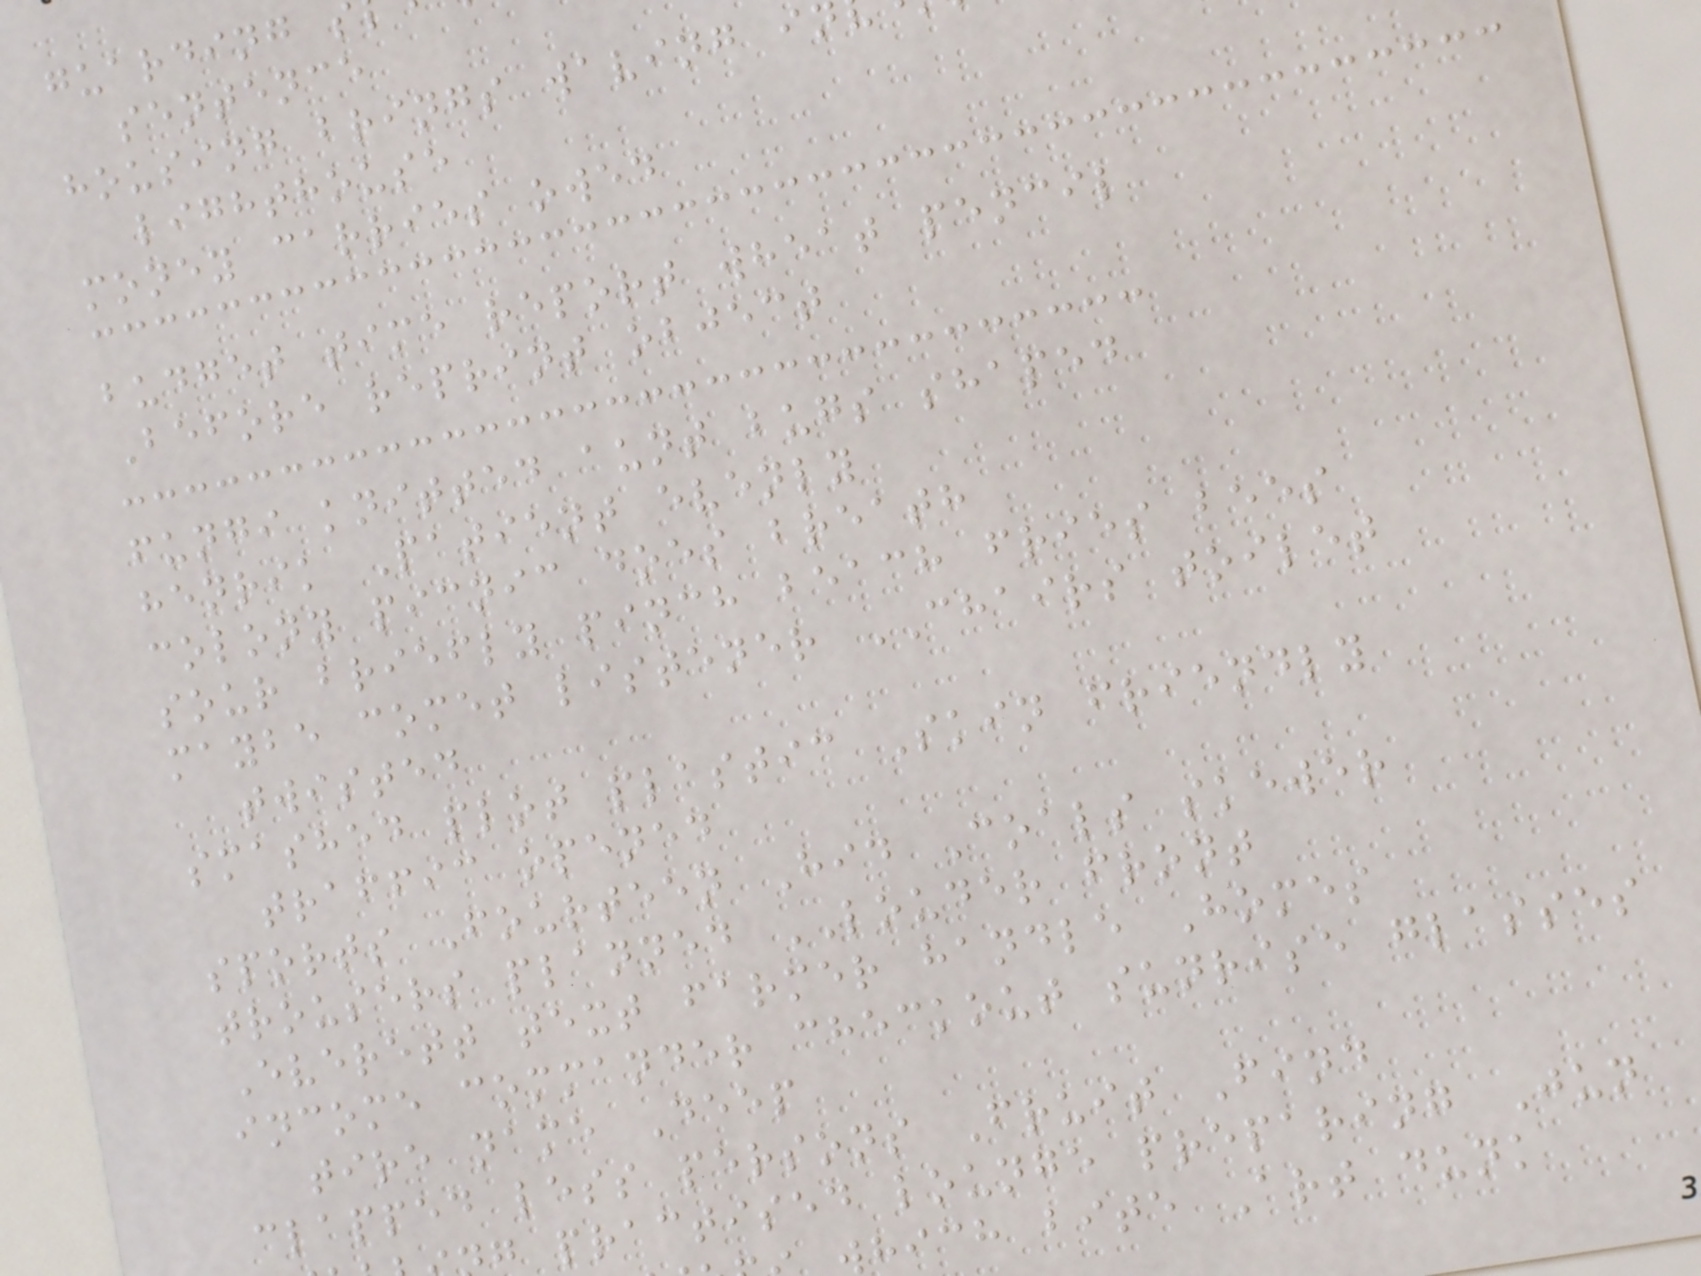guarding s
sentence
housing brings waving i
lighthouse
money carries owed
budget time report wheat pencil
Before reprint object
fungi knitted aunt bugs shaped
henrik Patient evenly
colony picnic does breath
sour briefly pinch beach fries bees
maybe comet listener CHAIRS toilet
twisted
smashed plot plastic Skin friendly
traffic opened
sports Fourteen Hid Coals skewer
trousers planned LOUDER front
Everett text farmer handle Homes
income commander checkout sunrise glasses
tire name Deep
clapped less persons Fruit Find
practised lounge preparing Jun
hich bite Art dunk
